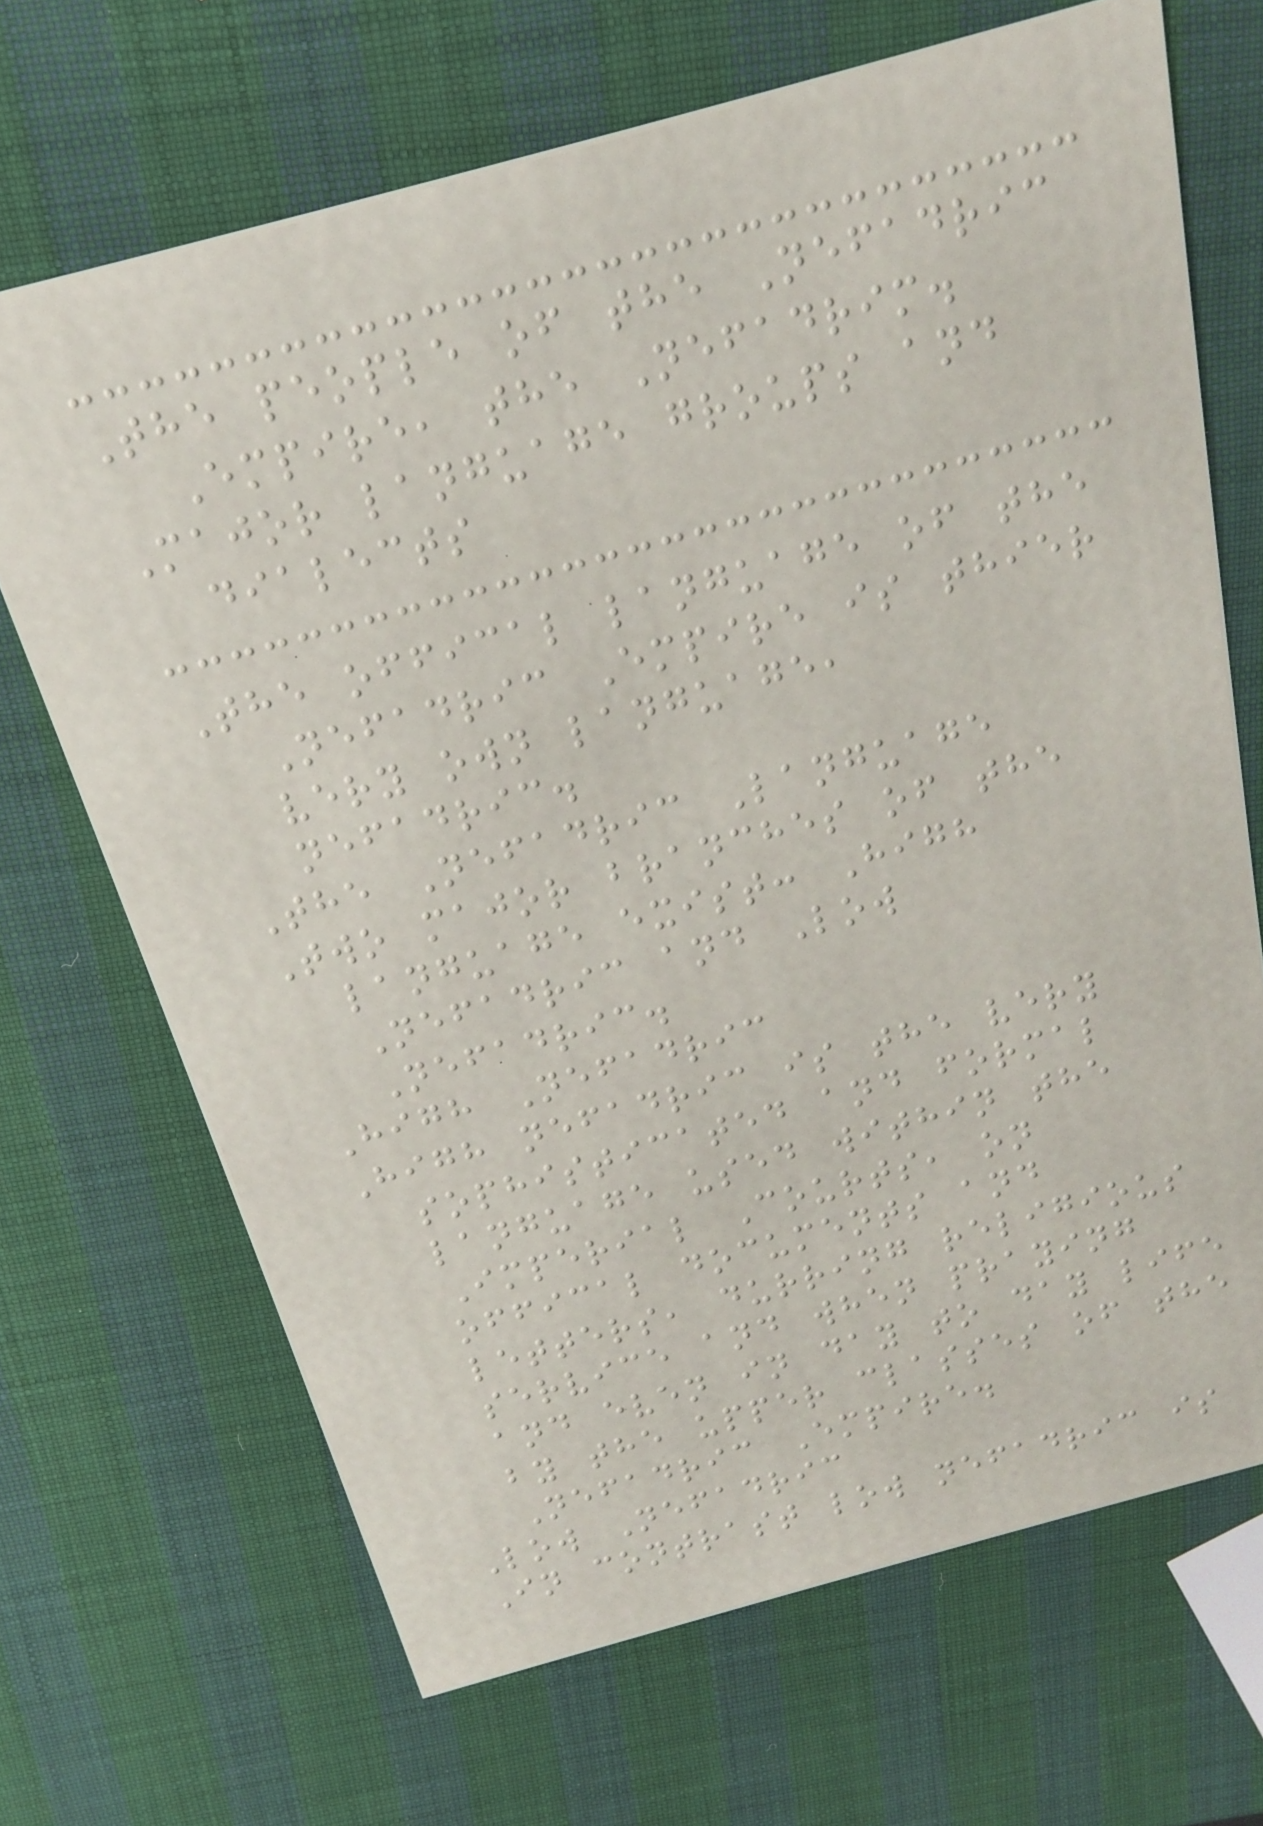The people of the Nefadric
Empire, the Nefadrim.
Major language groups and
dialects
The offical language of the
Nefadric Empire is thier
very own language,
nefadric.
The Nefadric Language
Two major branches of the
language exist: High
Nefadric and Low
Nefadric.
High Nefadric
High nefadric is the very
sophisticated and formal
language used within the
Imperial Courts, on
offical documents and
letters, durring religious
service and when praying
and even in day to day life
by the upper classes of the
Nefadric Empire.
Low Nefadric
In contrast low nefadric is
